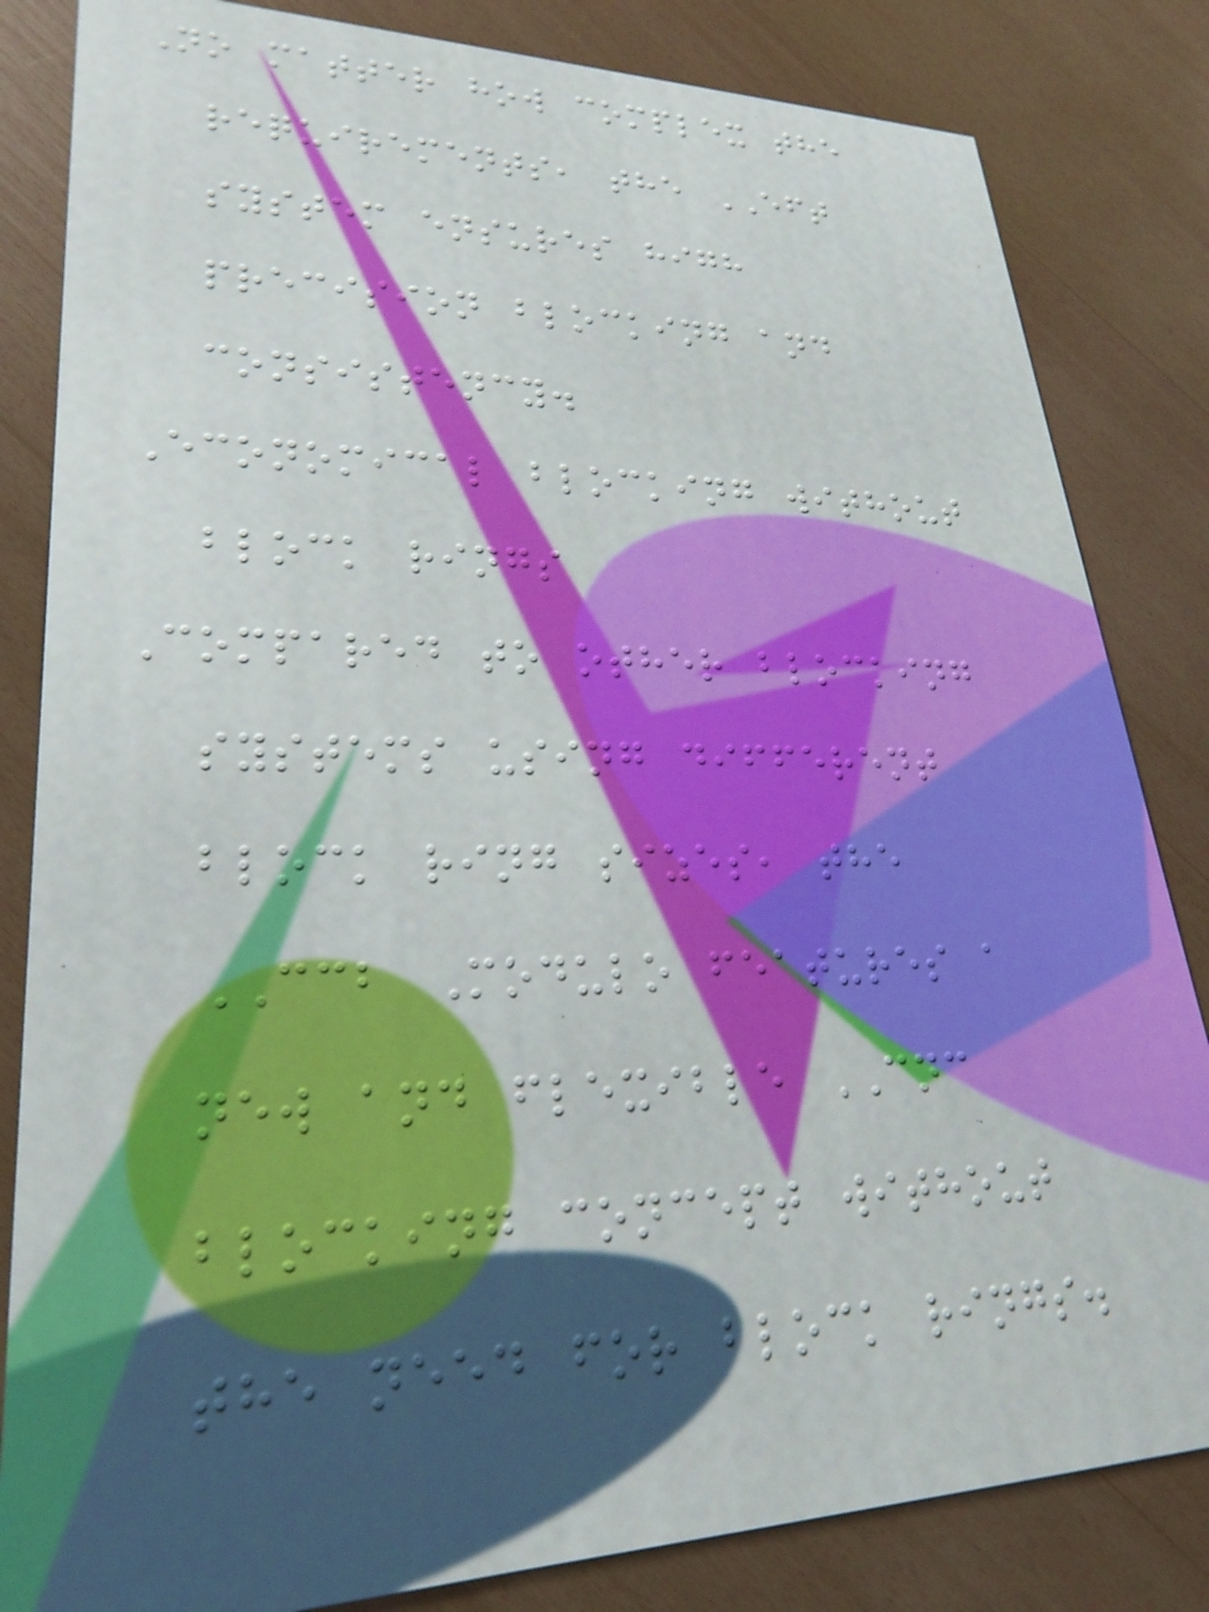No matter how complex the
requirements, the EFT
system ensures high
precision blocking and
consistency.
Economical blocking without
block rings
Compared to other blocking
systems using different
block ring sizes, the
CCB Modulo features a
new and flexible CNC
blocking concept without
the need for block rings.
